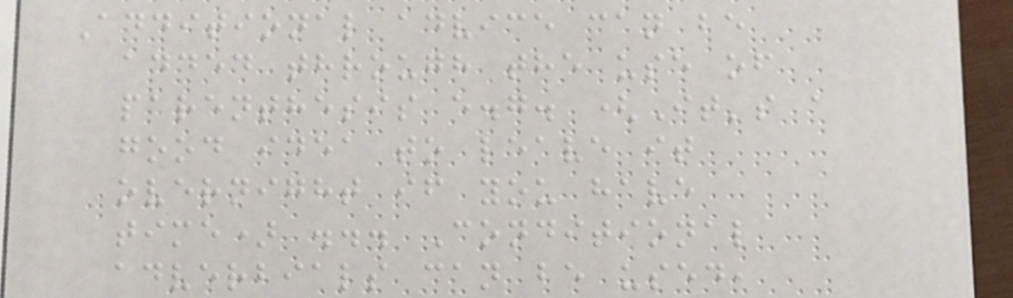Additional advice can be
added through the use of
parenthesis e.g. (It's a
good idea to leave it
overnight if you have
time) ... Conditional
adverbials can be used,
